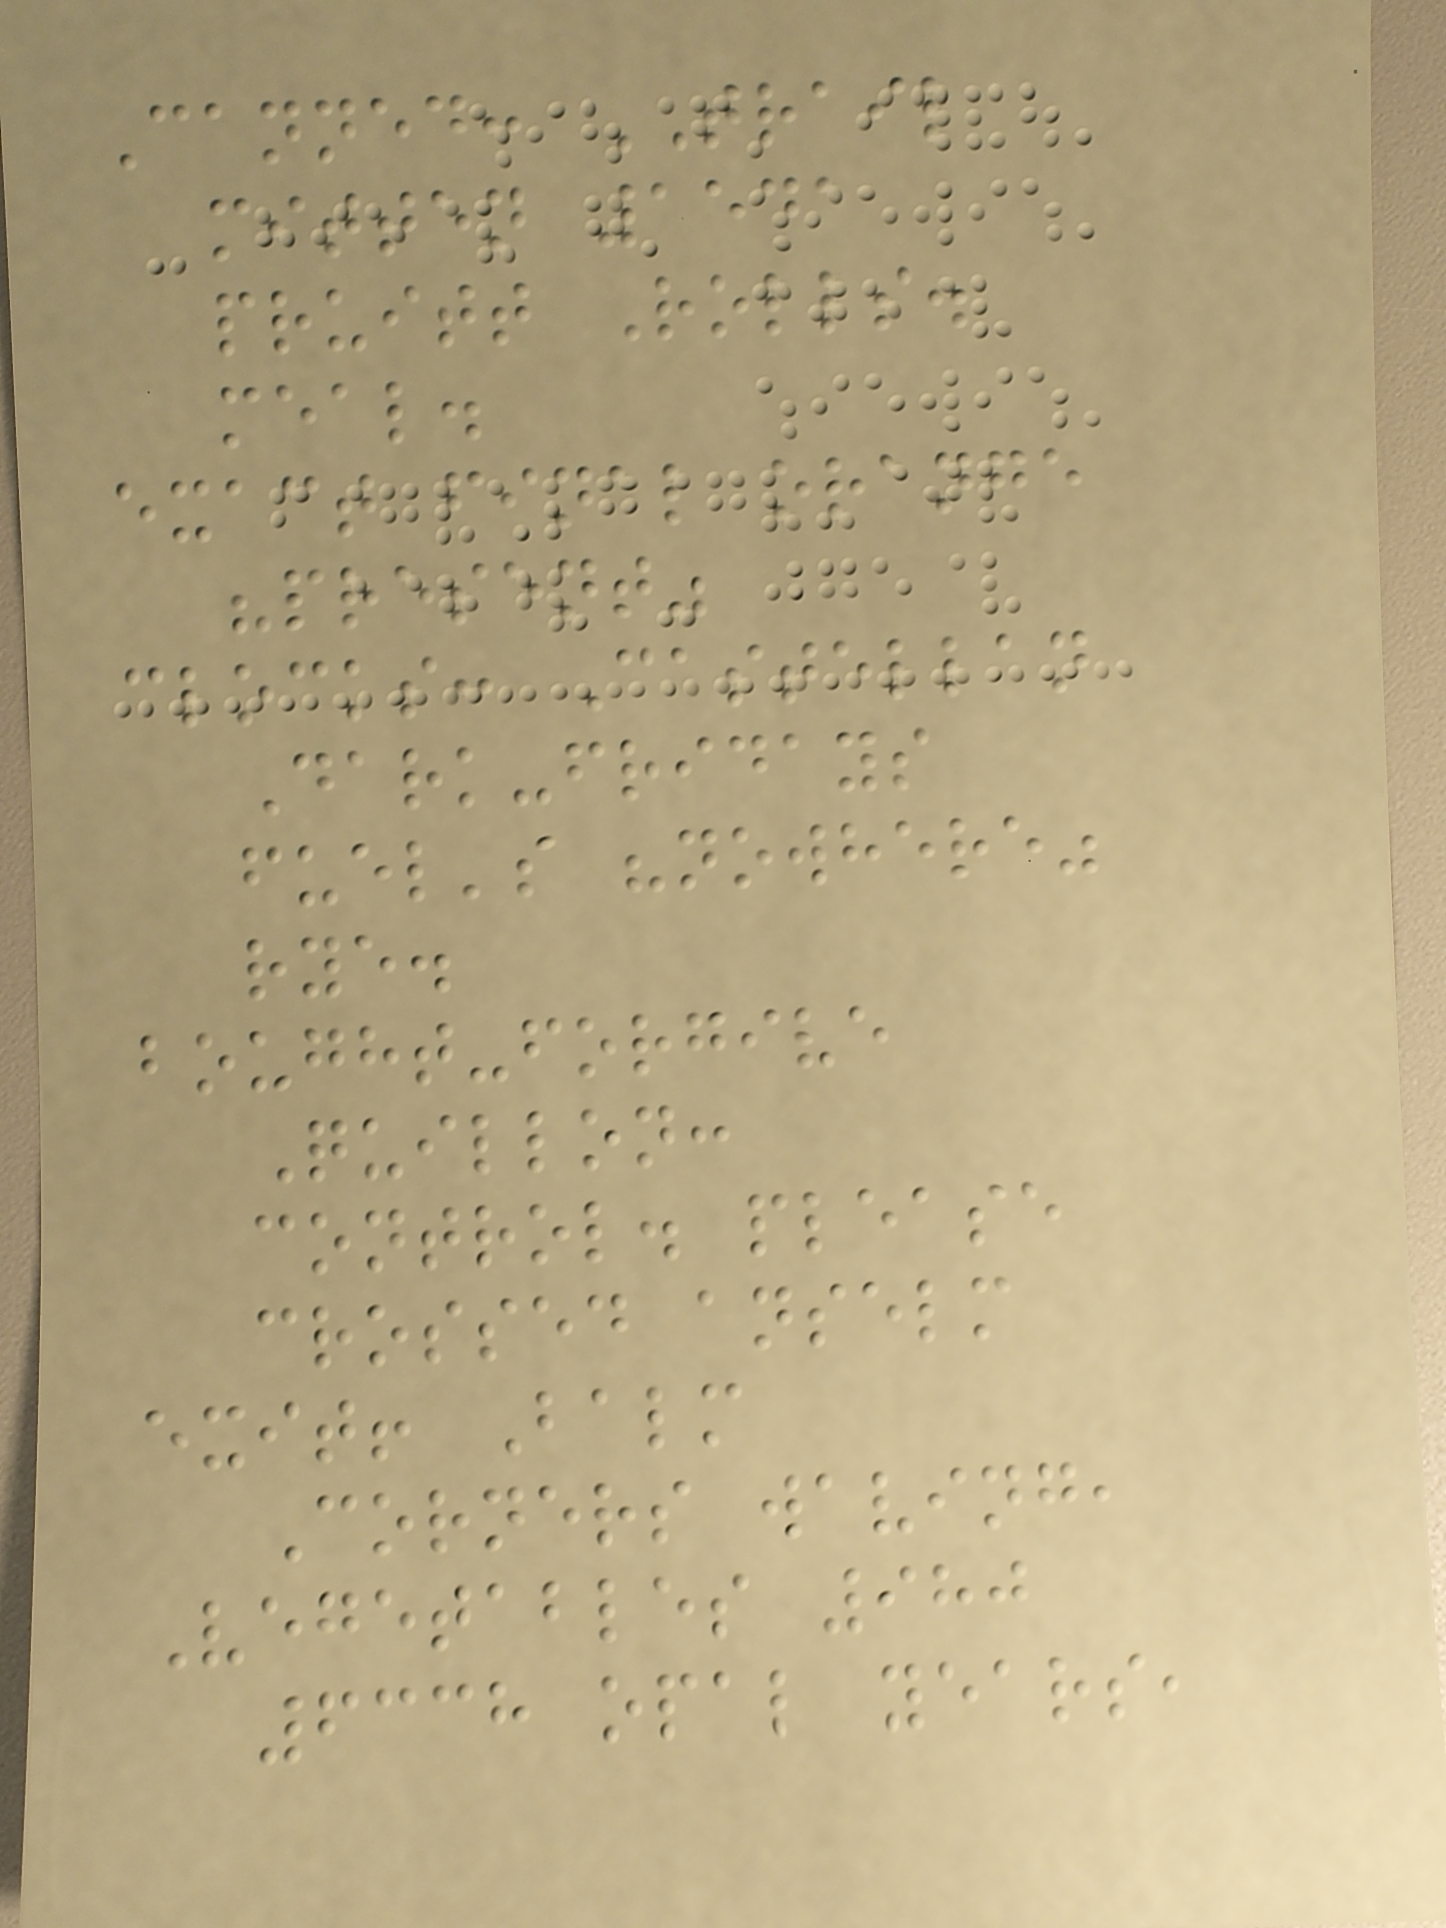Canned: TRAIL
mitten 1541
pruitt Rolls.
meal.
exact final orange
"present"
clocks: Castellan
Dark-fridays
fuel's "nowhere"
rye.
bought-forgive
Quillon:
control. please
crossed anselm
exit! Balm
Corners waving,
Vegetables 980
6338 opal years,
